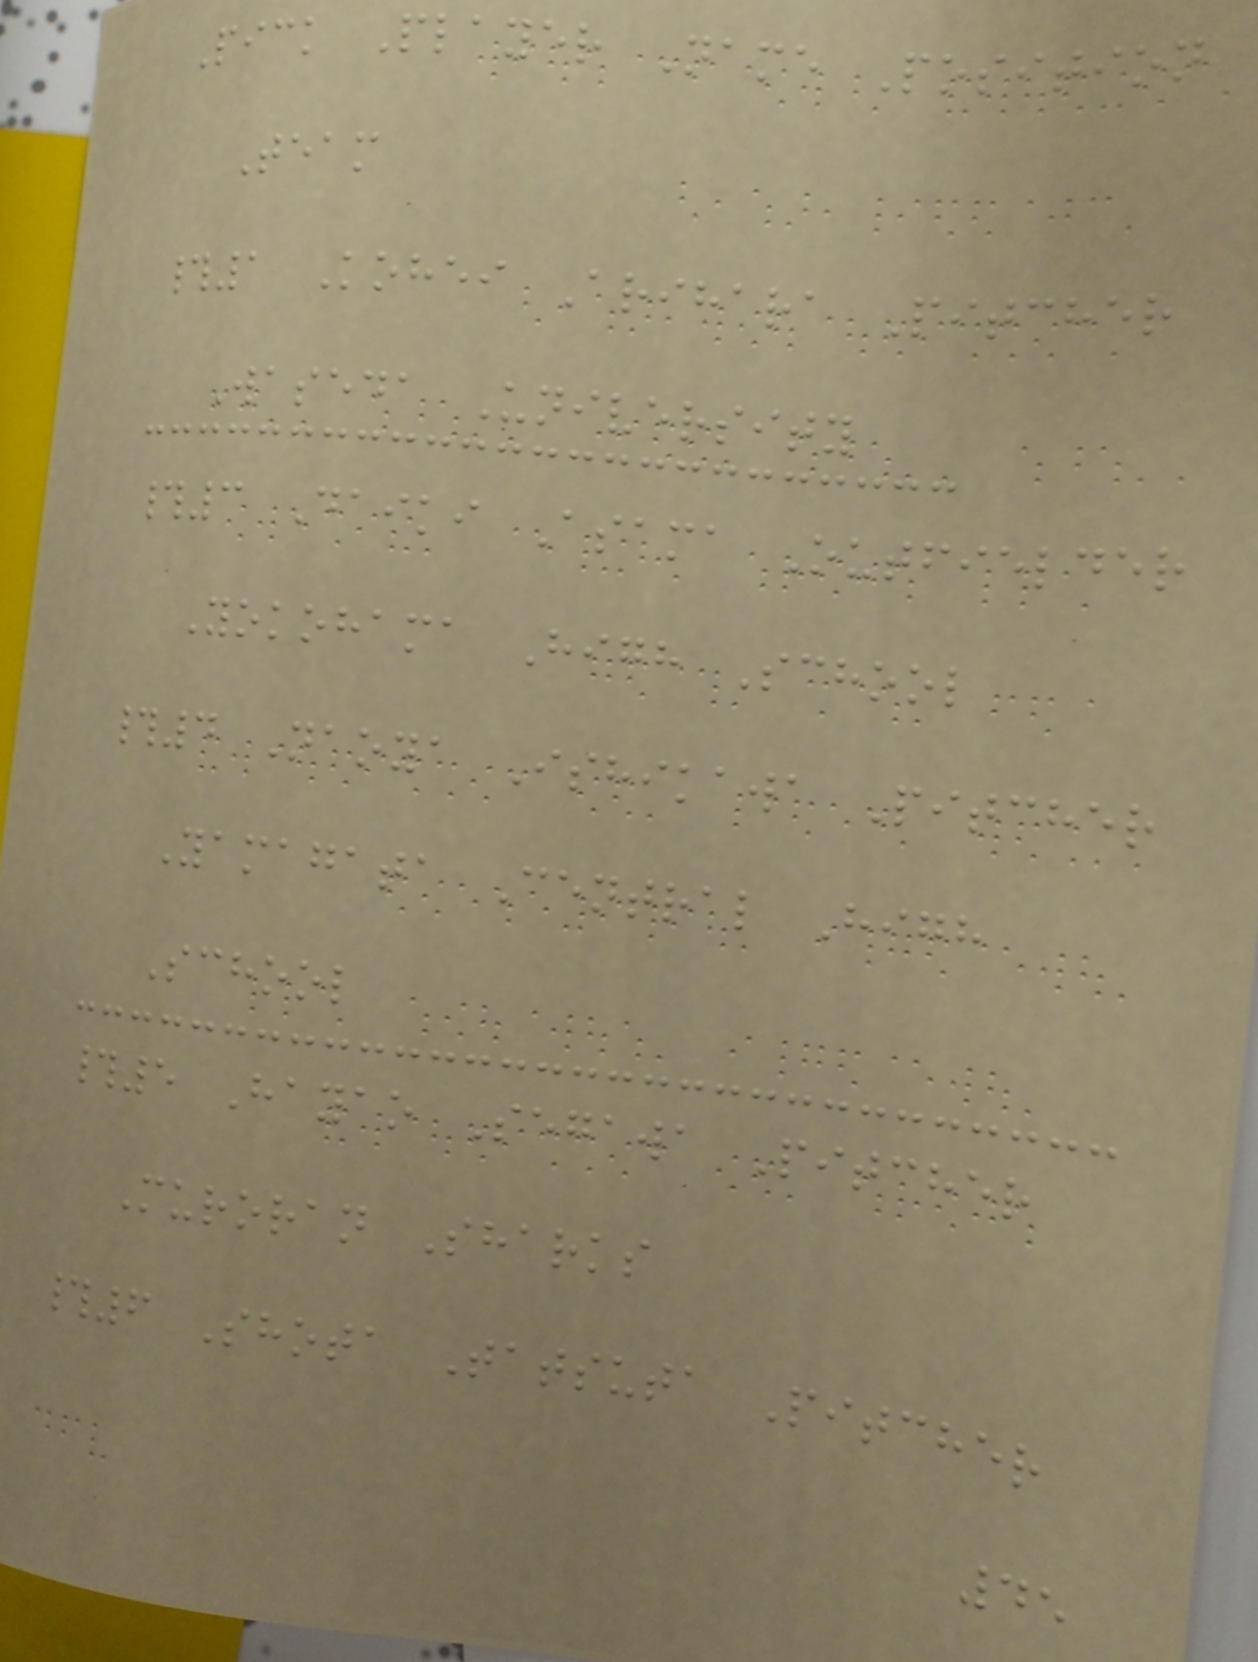Pick Player Name Position
Team
#1 Kohei Arihara Pitcher
Waseda University
#3 Daiki Asama Outfielder
Yokohama High School
#4 Naoya Ishikawa Pitcher
Yamagata Central High
School
#5 Hayao Segawa Pitcher
Muroran Sharks
#6 Shota Tatsuta Pitcher
45
